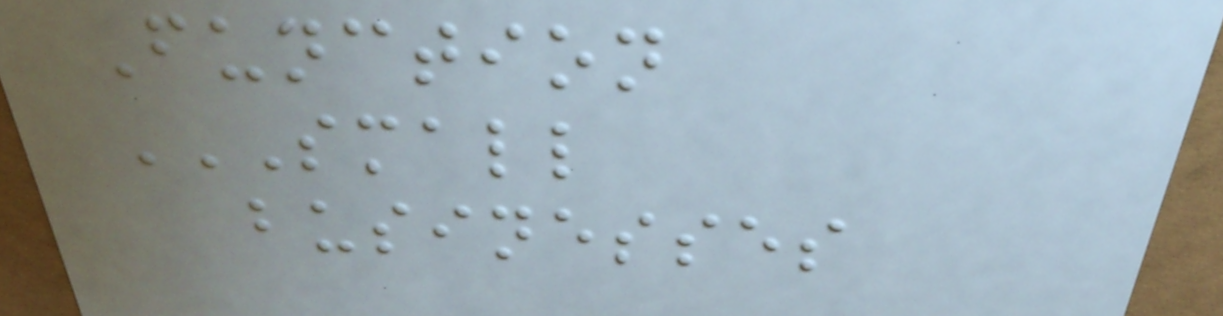Function
SMALL
BUSINESSES
